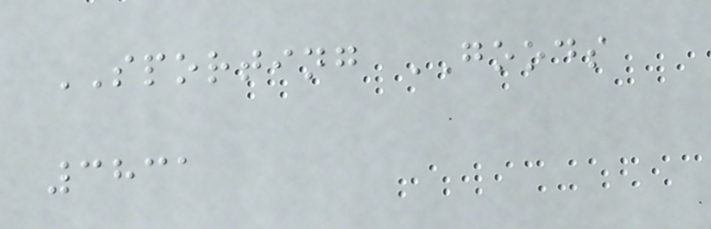SPORTING GOODS
3831
